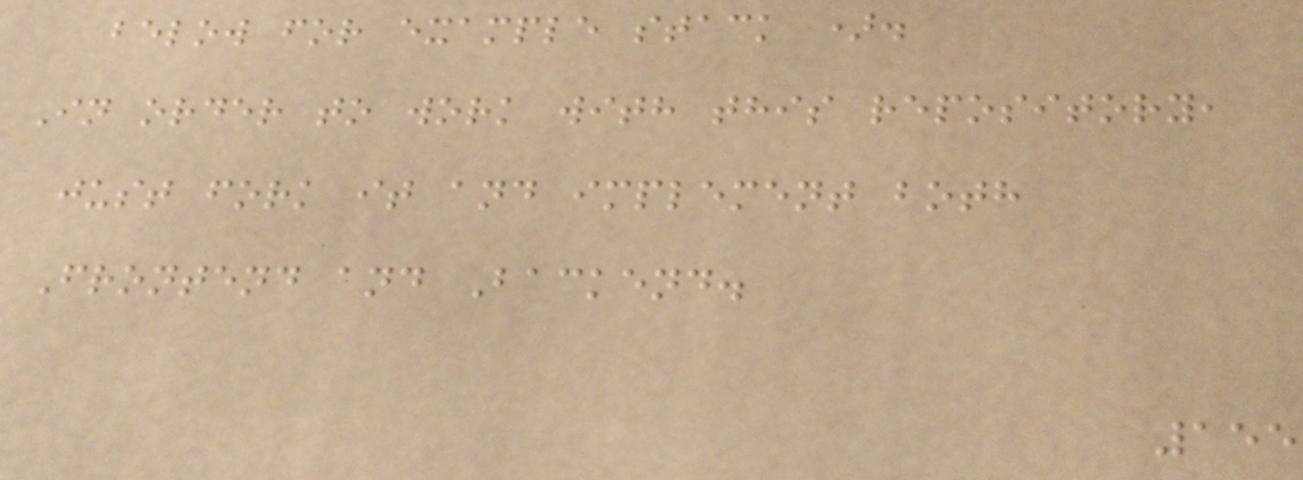below for example stack ).
In order to work with this repository,
just fork it and implement both
Frontend and Backend.
155
